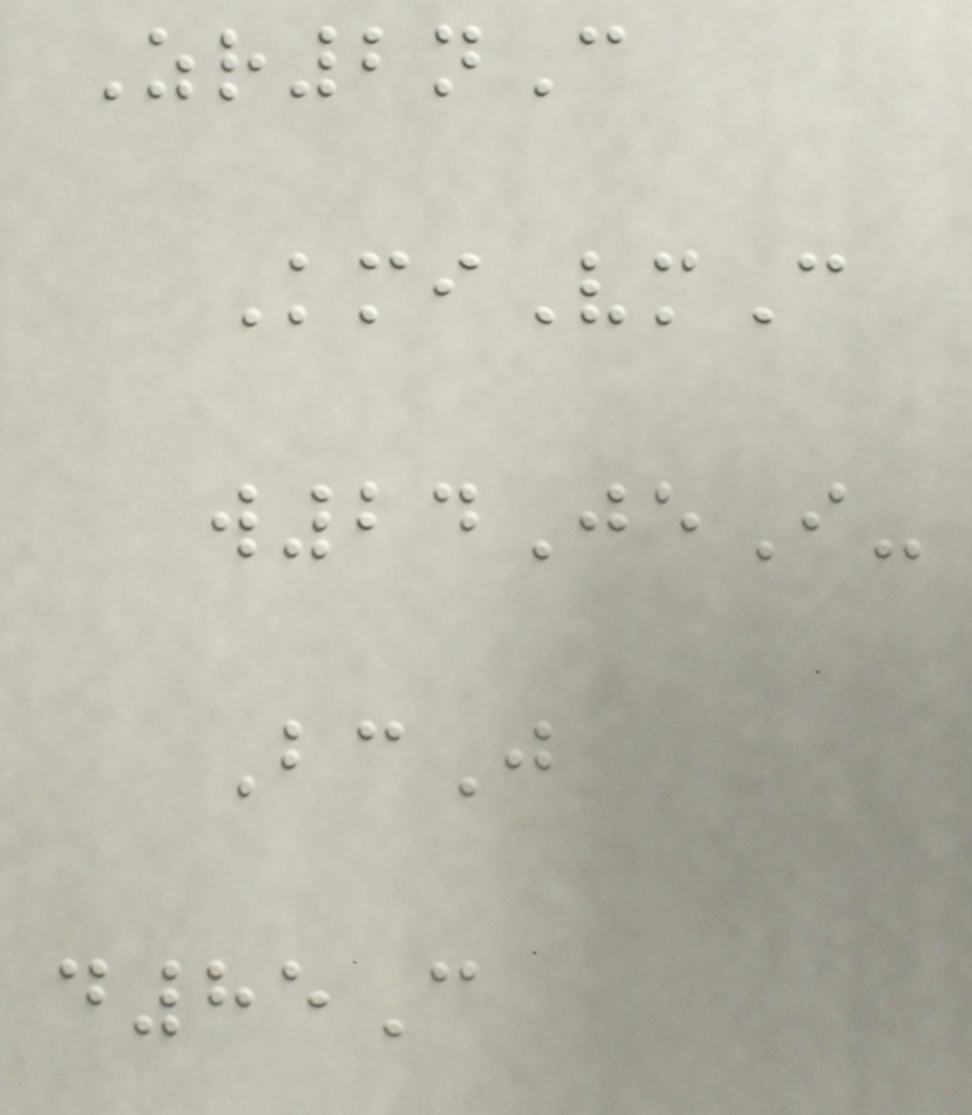Zr2nC
KmiVmC
w24JeI-
BcJ
d85C
